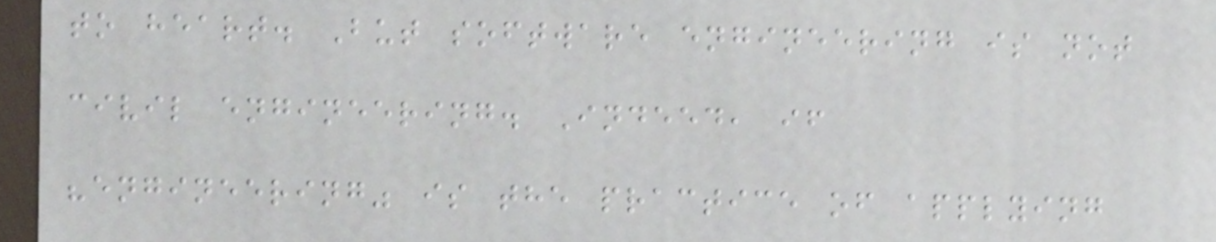to heart. But software engineering is not
civil engineering. Indeed, if
"engineering" is the practice of applying
